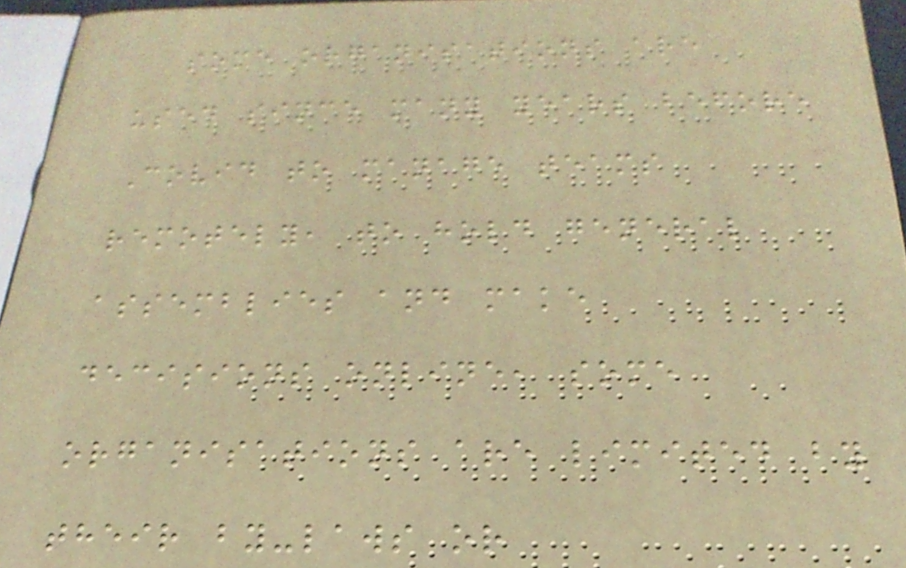some organisations are
used since many years before
Covid to manage teams
remotely, to hold general
assemblies and make
decisions online, some
organisations are limited by
their by-laws or
